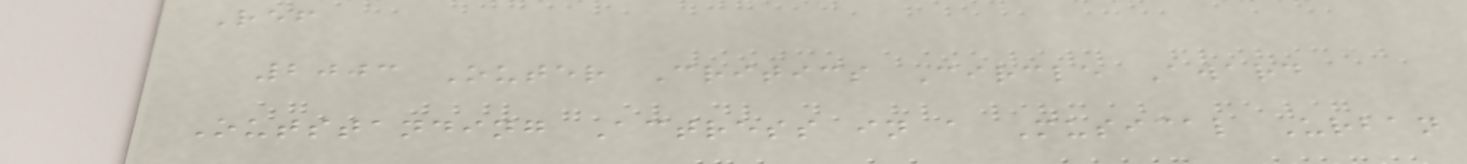Ref
2003 Outer Critics Circle Award
Outstanding Actress in a Musical Urban
